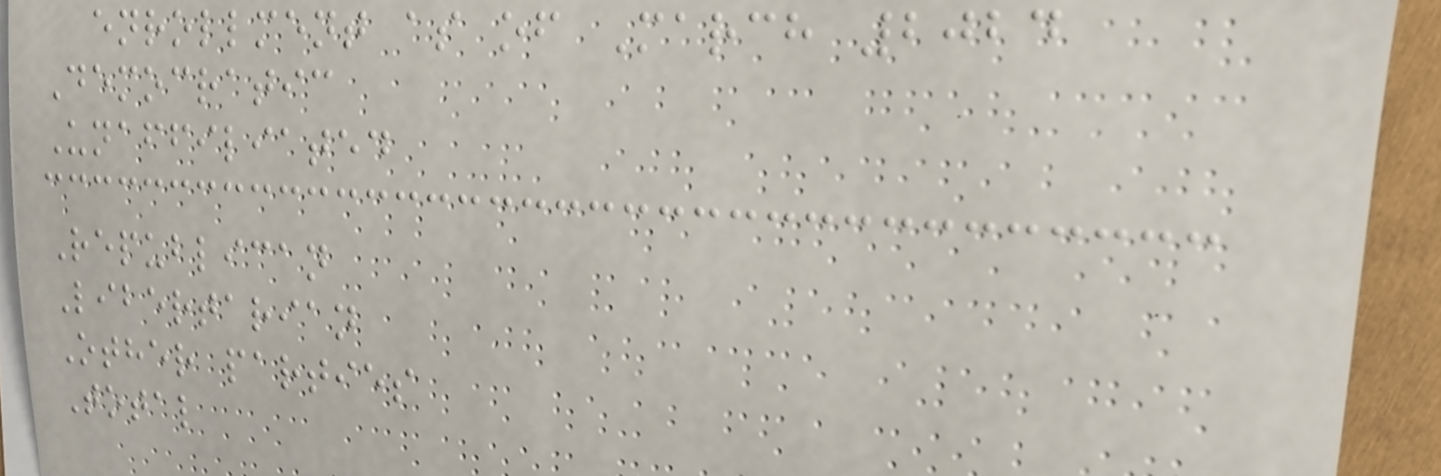enrollment as of March 2024
Democratic
Unaffiliated
Republican
Libertarian
Other parties
Total
